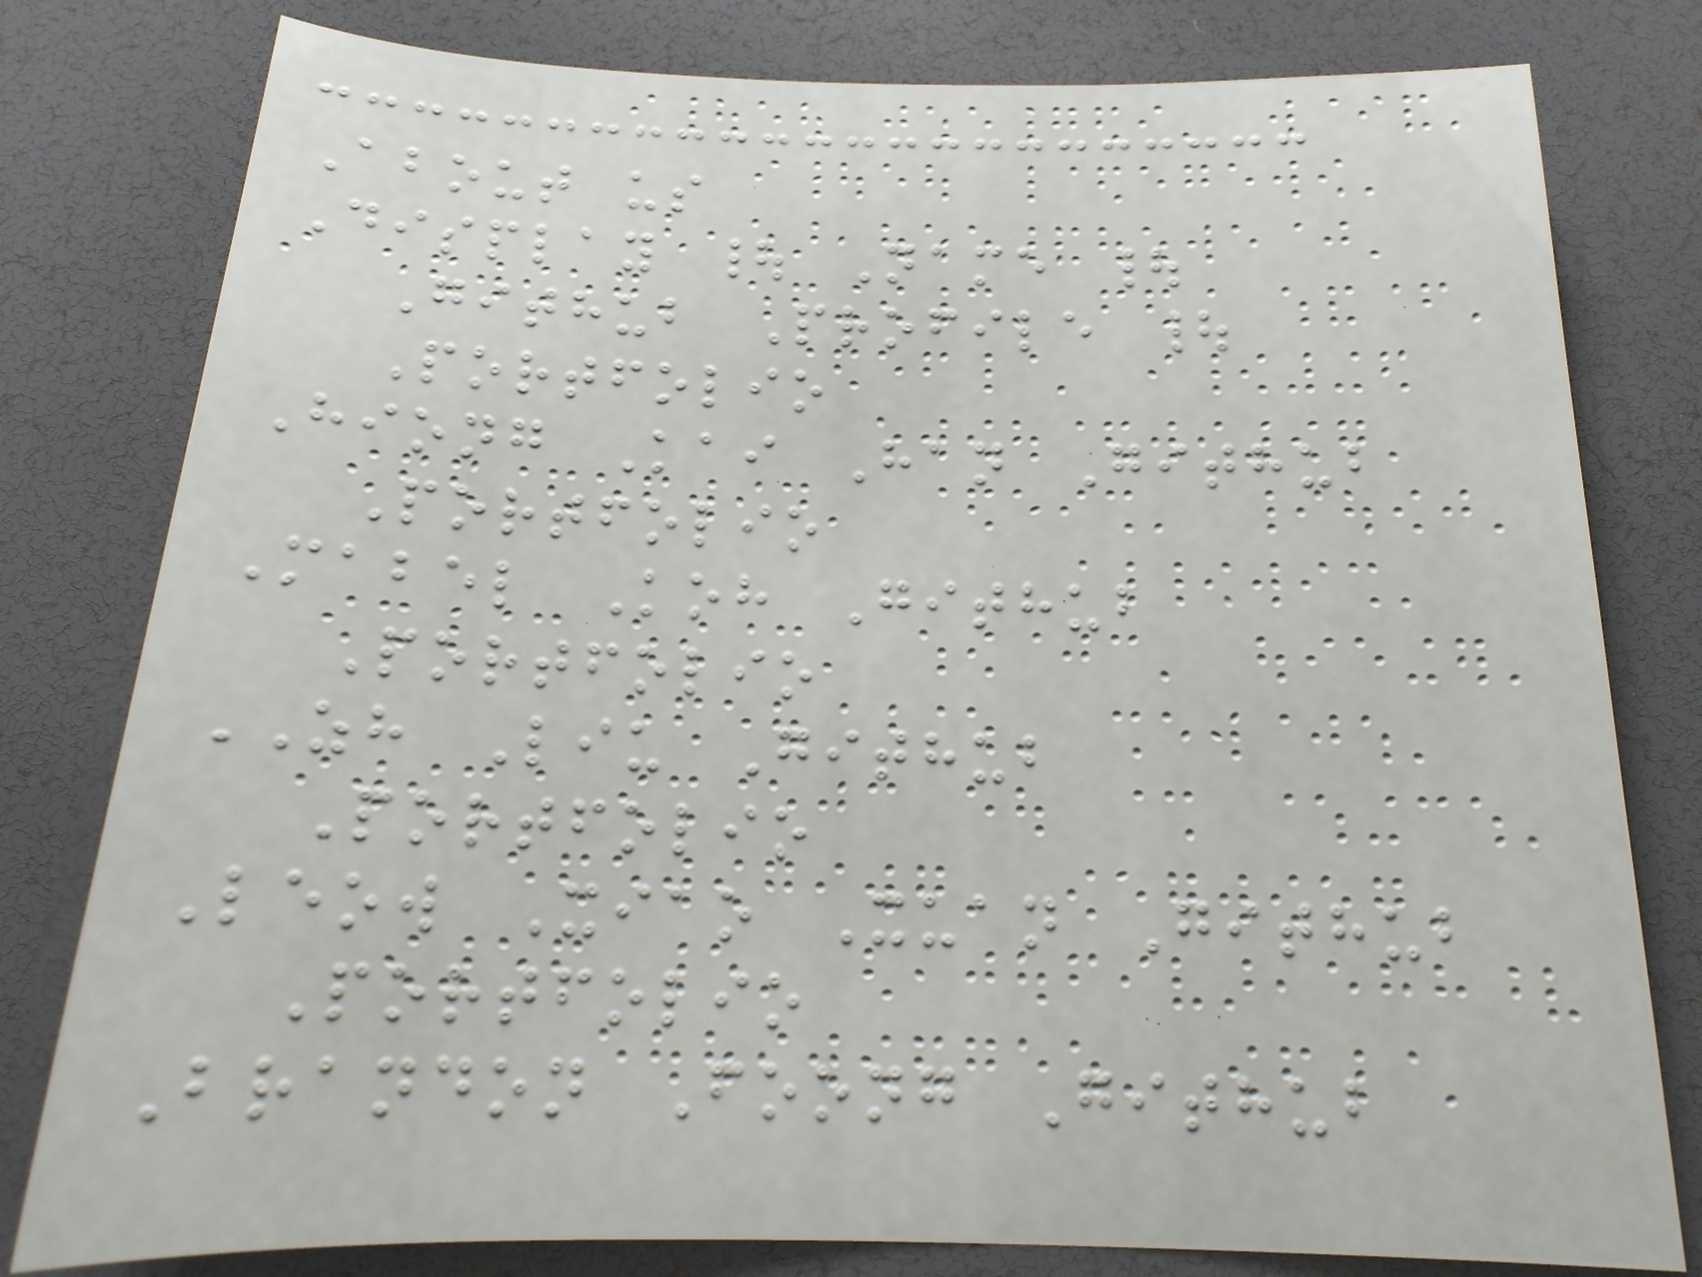About us
Display | Name |
Github Profile |
Portfolio
Hiong Kai Han Github
Portfolio
Mabel Koh Github
Portfolio
ZH Liu Github
Portfolio
Leow Xiao Xuan Github
Portfolio
Brandon Foong Github
